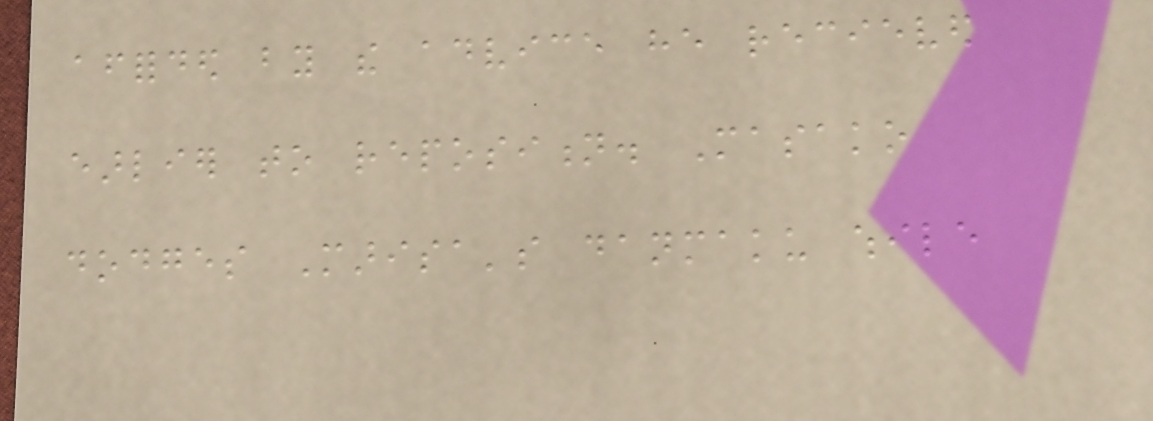afforded by the advice he recieved
earlier to reposition. Masako
dodges Marisa's danmaku while
